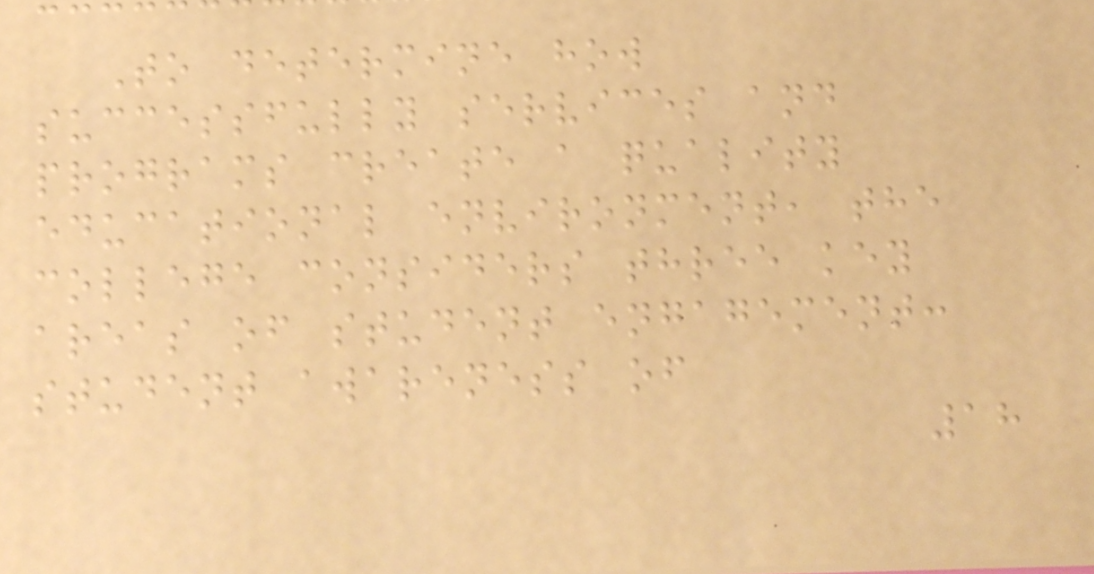To determine how
successfully services and
programs create a quality
educational environment, the
college considers three key
areas of student engagement:
student awareness of
18
